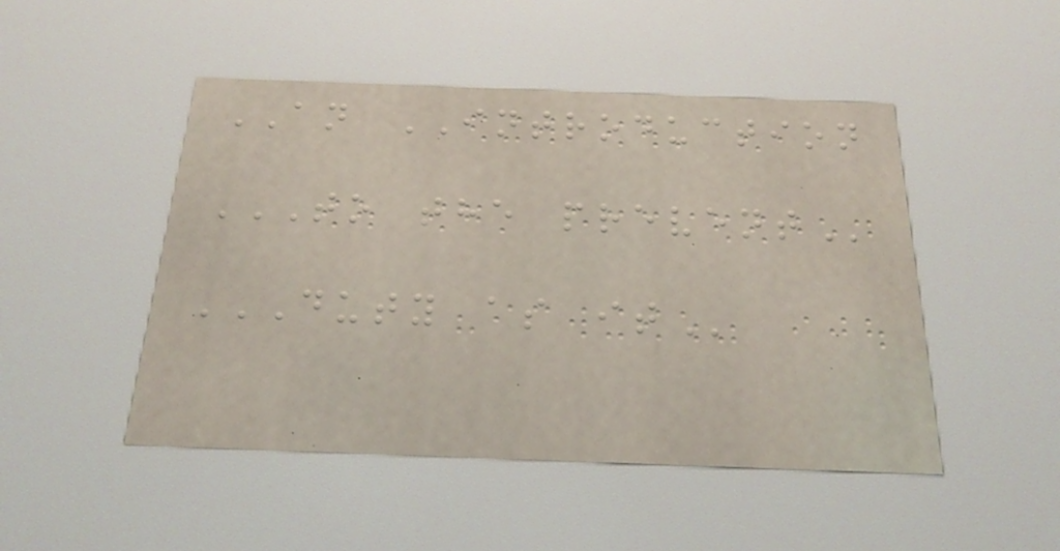AN INTRODUCTION
TO THE PREVENT
DUTY AS IT
